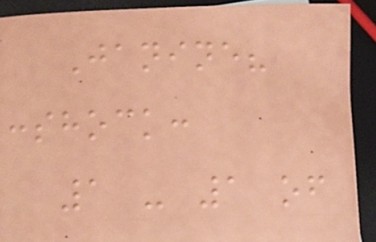Janine?
:shock:
1 - 1 of
